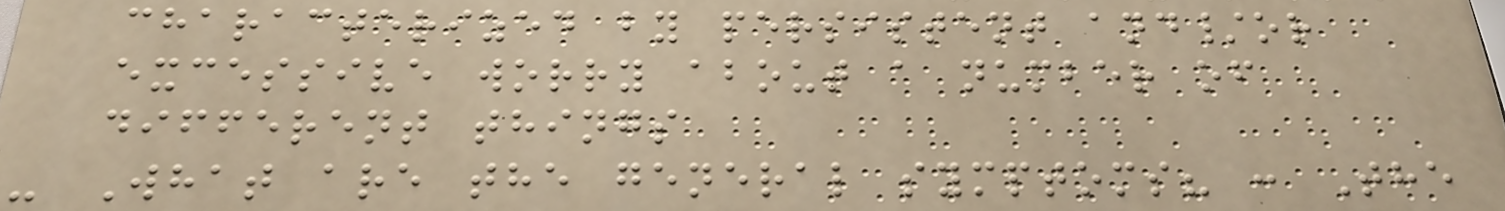characterized by persistent and/or
excessive worry about a number of
different things
- What are the general symptoms? : The
